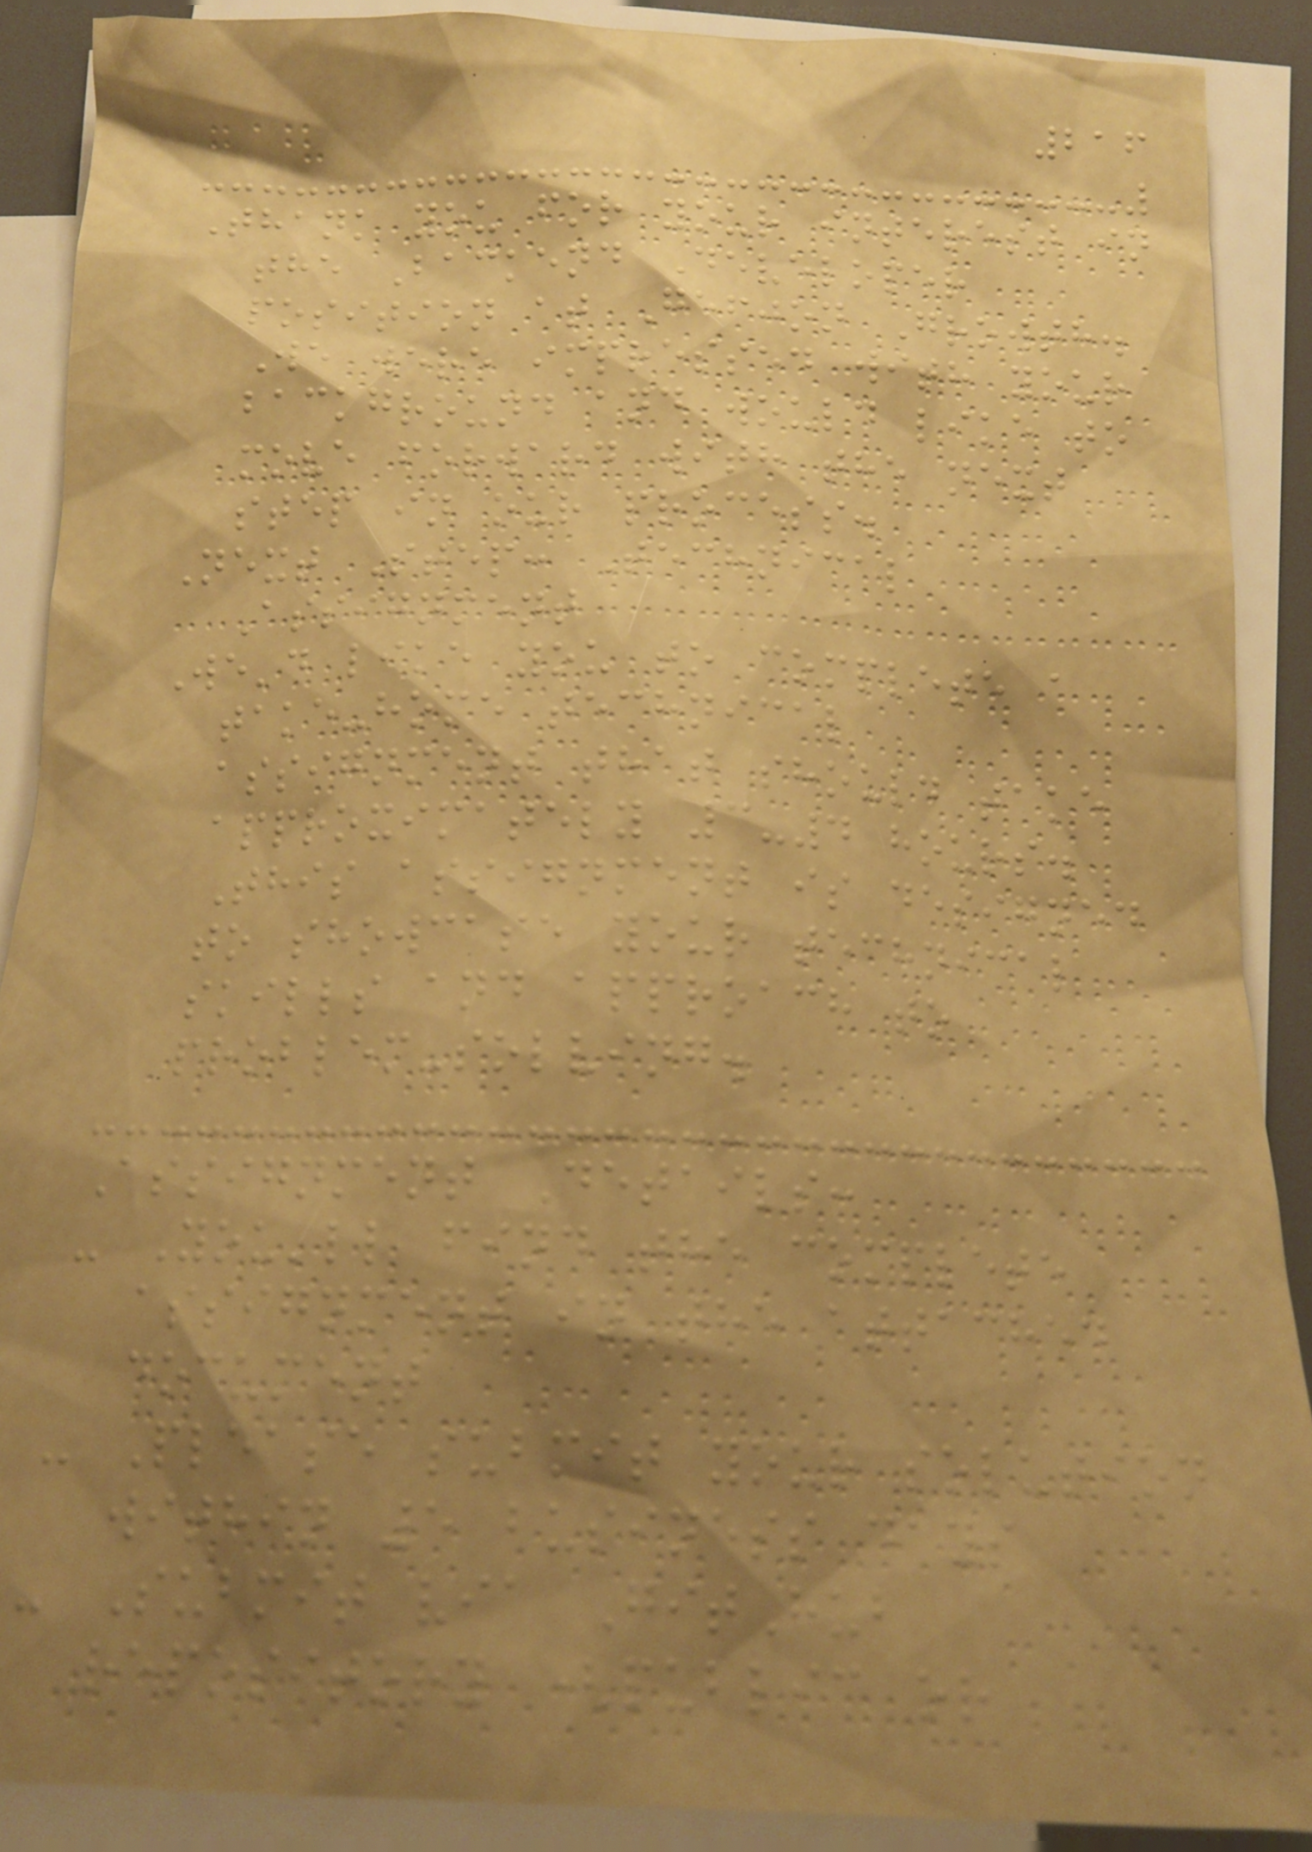216
Thank you for your interest in
the Backend Developer
position at Gefjon Growth.
We were impressed with your
background and would like to
move forward with the next
step in our process.
Next Step: Technical
Assignment
We'd like you to complete a
take-home technical
assignment that should take
approximately 3-4 hours.
This assignment is designed
to showcase your technical
skills and approach to
problem-solving.
Assignment Details:
- You'll find the complete
assignment in the attached
document
- Please submit your solution
within 5 business days
- Submit via GitHub
repository (public or
